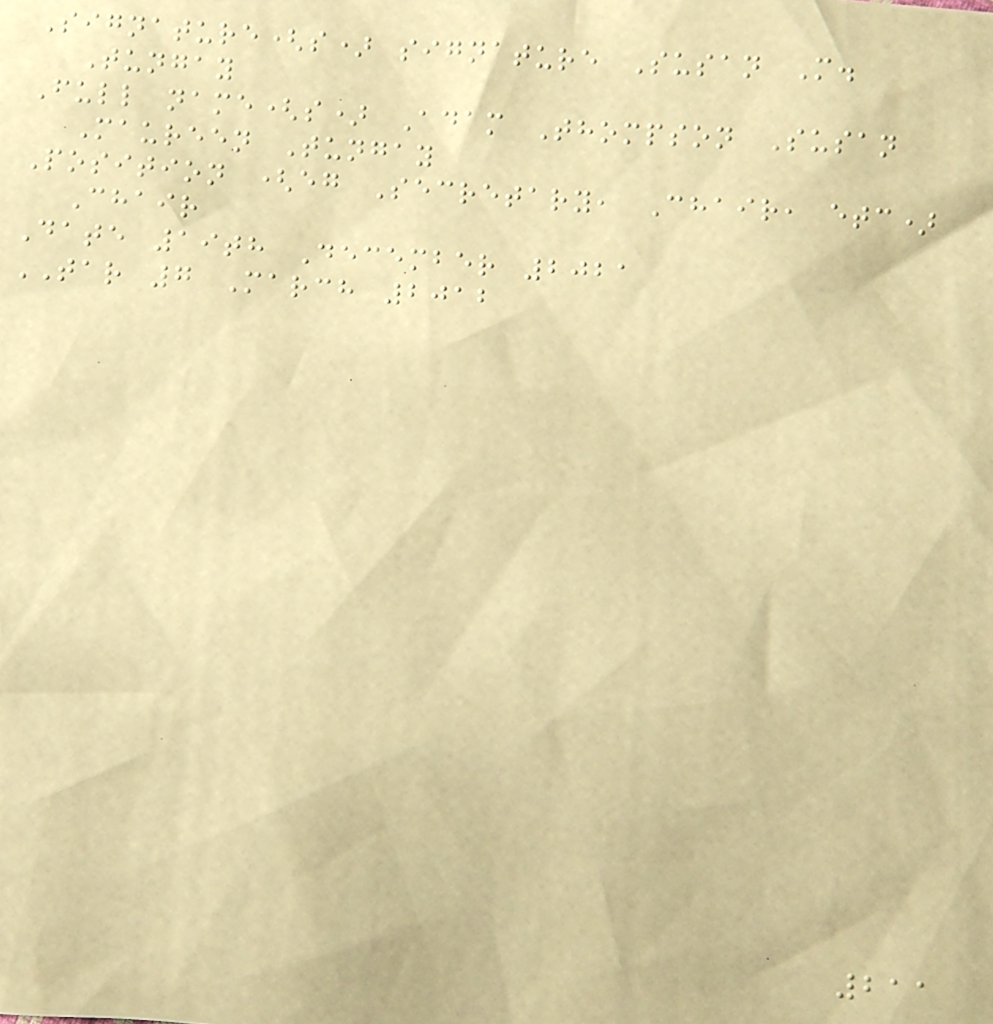Signature(s) signature Susan M.
Tungay
Full name(s) Adam Thompson Susan
Maureen Tungay
Position (eg Secretary, Chair, etc)
Chair
Date 19th December 2021
TAR 7 March 2012
211
